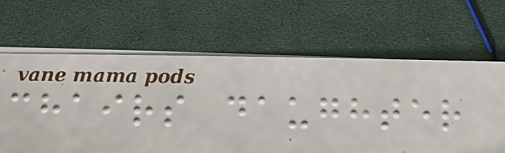chairs daughter
